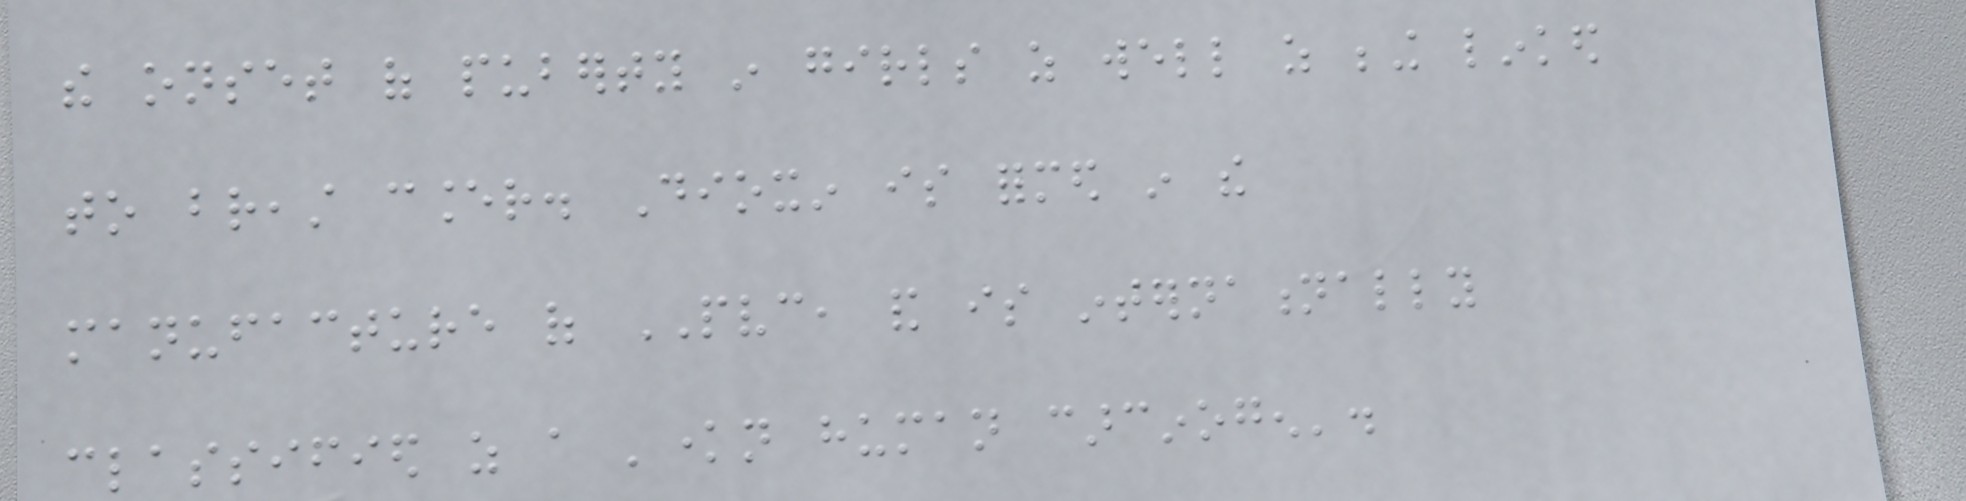the onset of puberty in girls as well as being linked
to breast cancer. Dioxin is formed in the
manufacture of PVC, and is internationally
classified as a 'known human carcinogen'.
